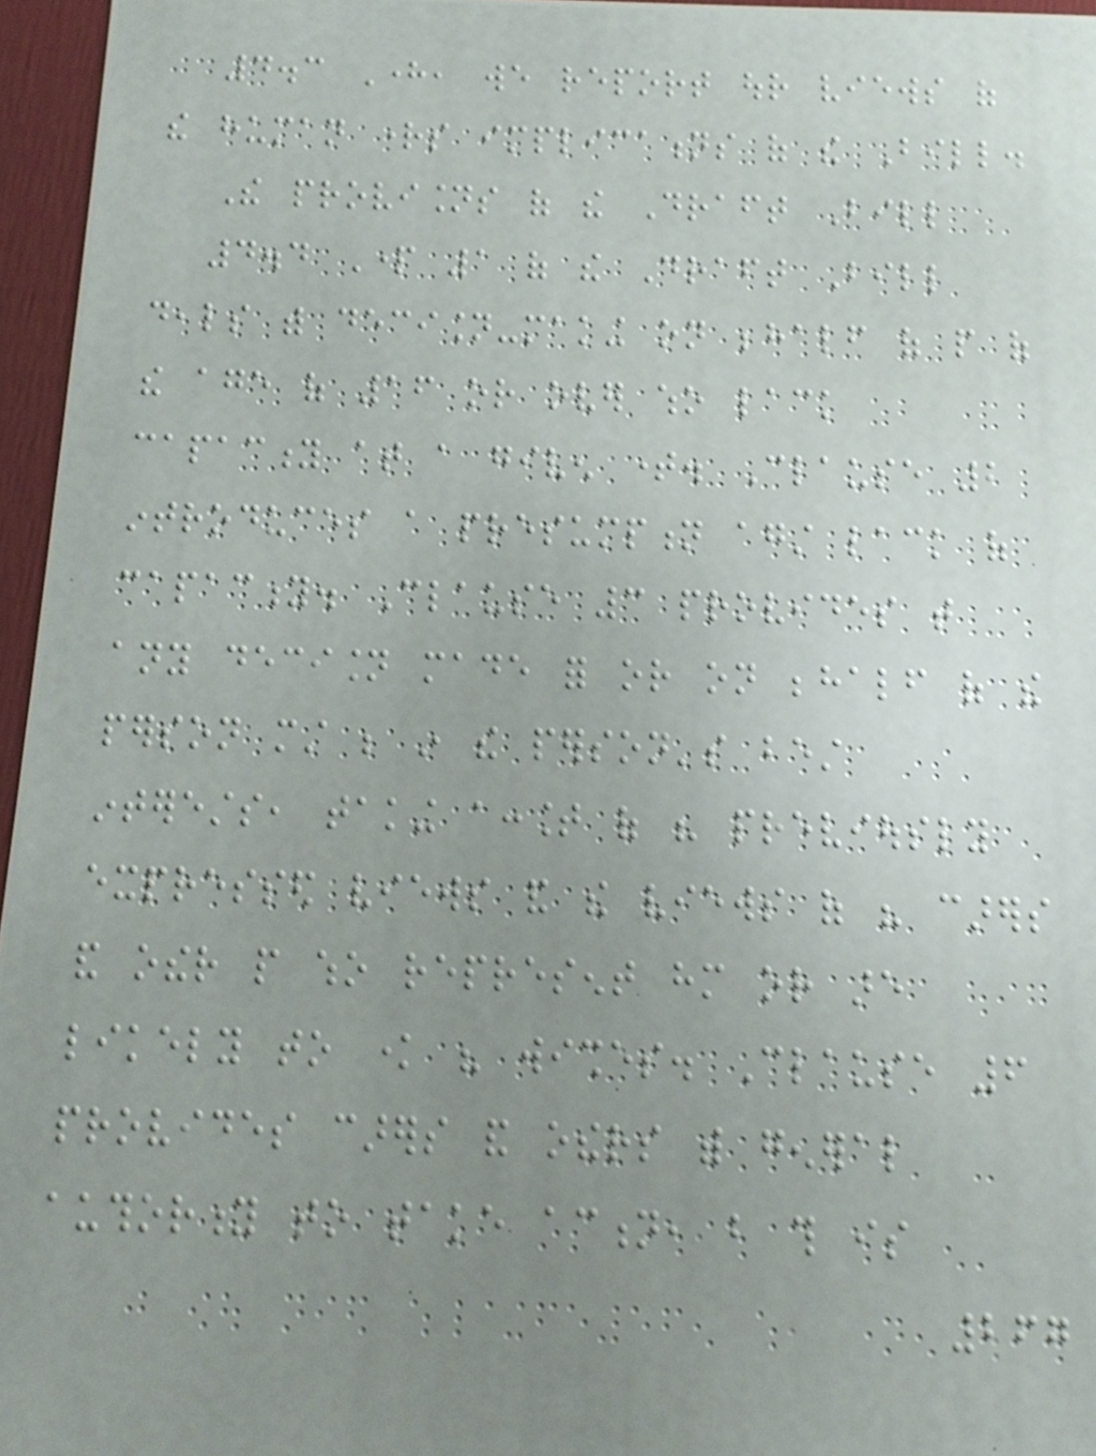4.3 Here, we report our views of
the human rights implications of the Bill.
The provisions of the Draft Bill
4.4 Part 1 of the Draft Bill
deals with decision-making on behalf of people of
the age of 16 or over who lack
capacity at a given time. Clause 2
introduces a presumption against lack of
capacity. Clause 3 provides that
any decision made for or on behalf of the
person must be in the person's best
interests, taking account of his previously
expressed views and the views of his carers
and other people who represent him or are
likely to know his wishes. Clause 6
provides carers and others with general
authority to take action, but this is
267
